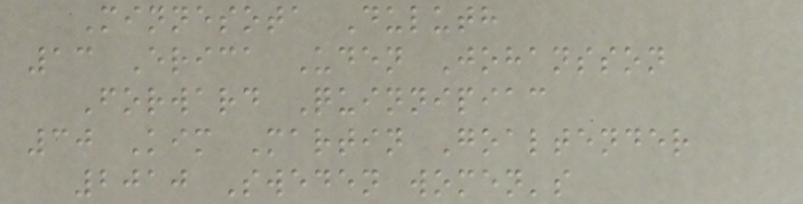Minnesota Duluth
13 Erica Uden Johansson
Forward Quinnipiac
30 Kim Martin Goaltender
2010 Sweden women's
